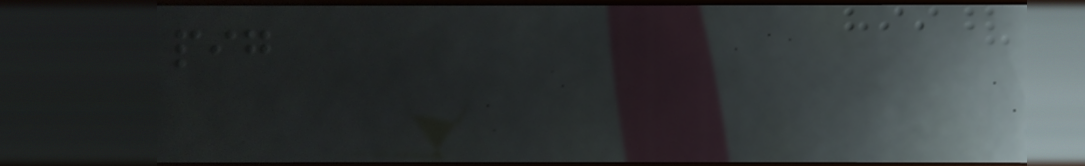pig
